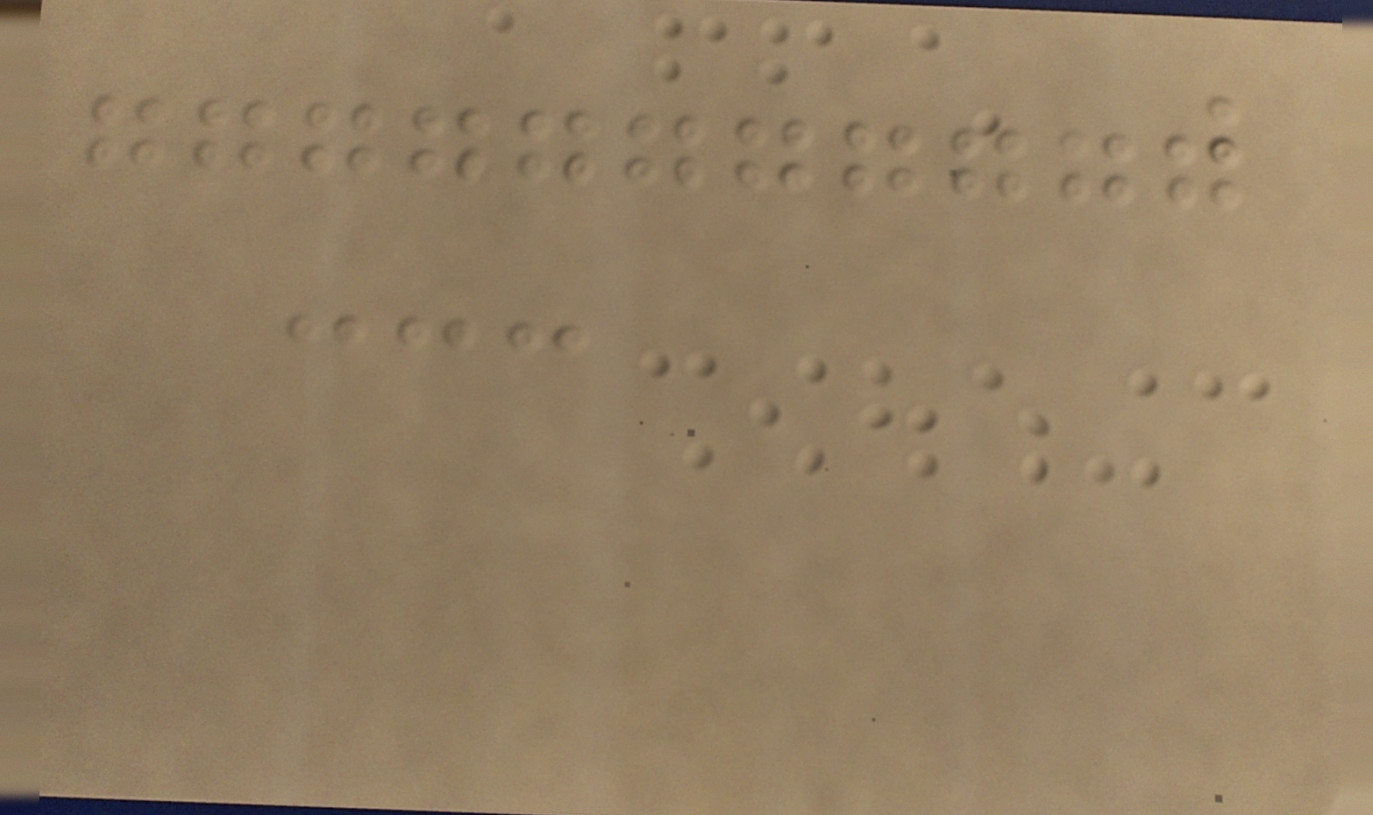---
